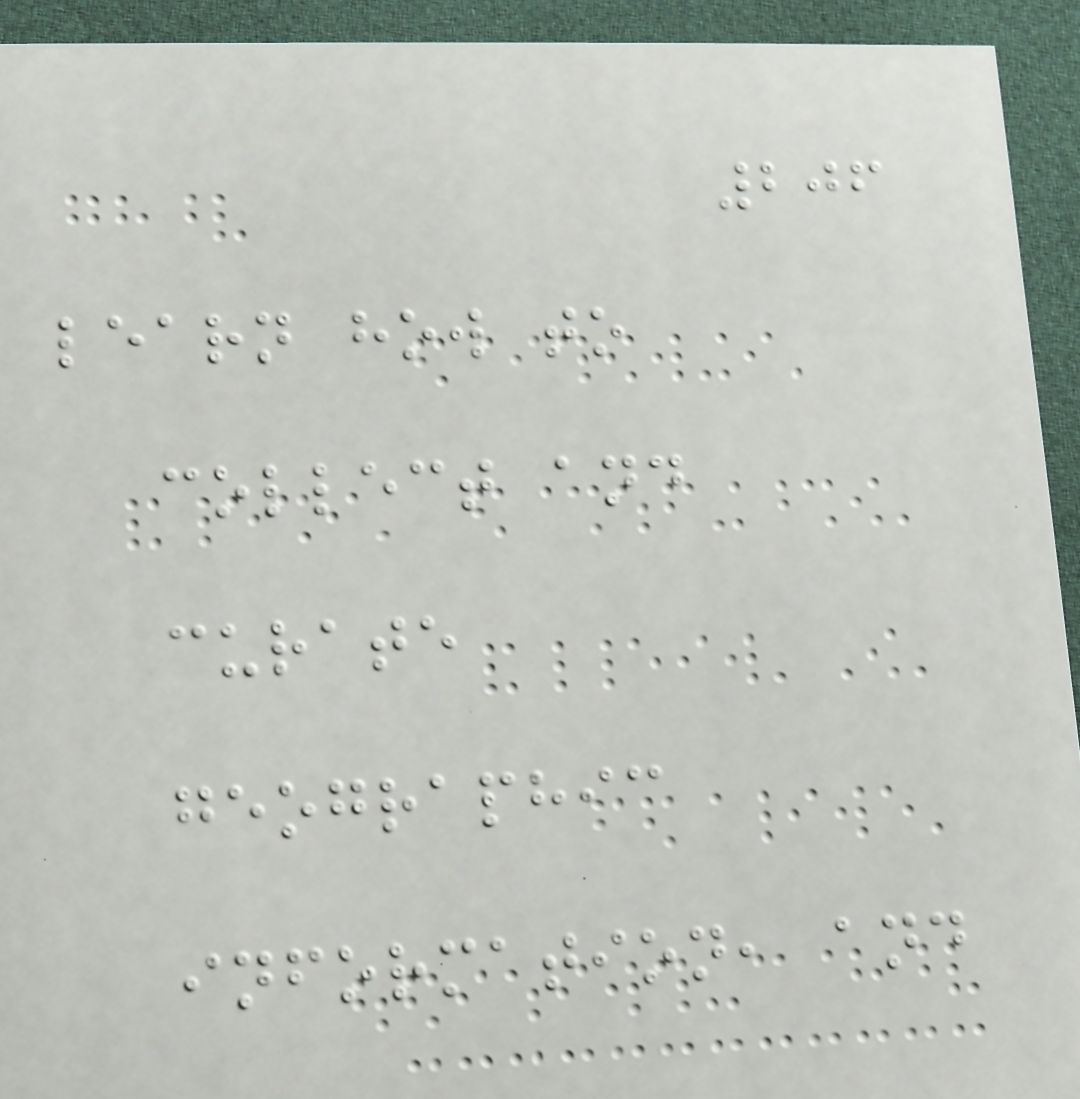206
learn how to
collect and
curate
geographic
information, and
